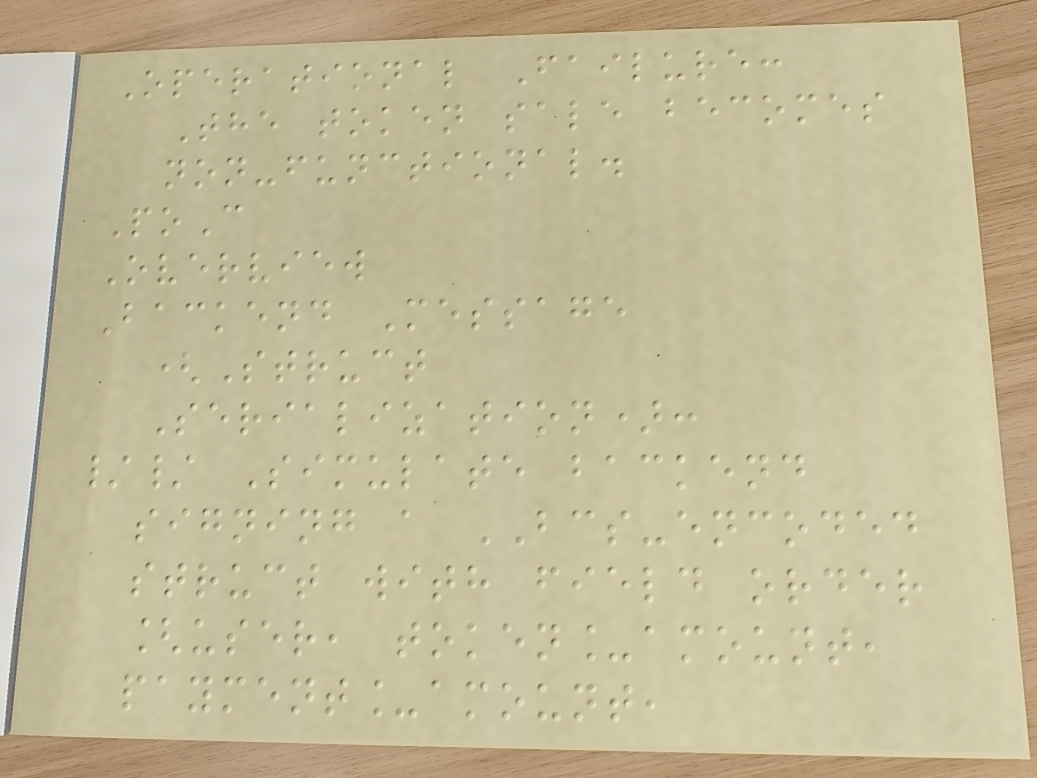Operational Failure:
The token sale becomes
non-functional.
PoC
Overview
Backend Message
(Struct
Serialization):
// Simulate backend
signing a BCS-encoded
struct with field order
[user, token_amount,
payment_amount,
